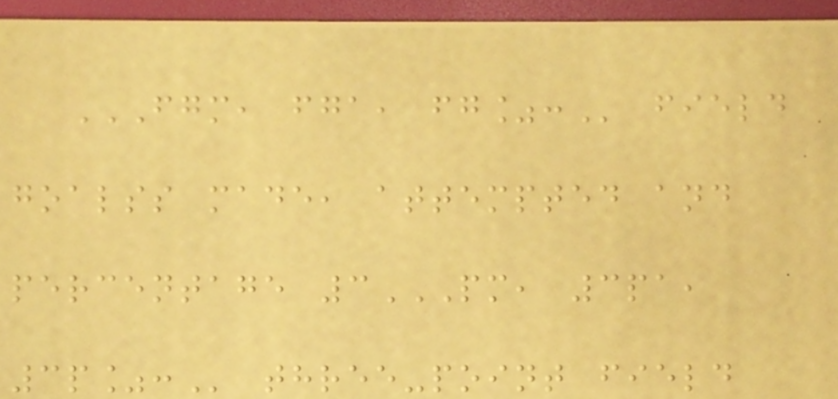FGM, FGA, FG%: field
goalss made, attempted and
percentage 3PM, 3PA,
3P%: three-point field
